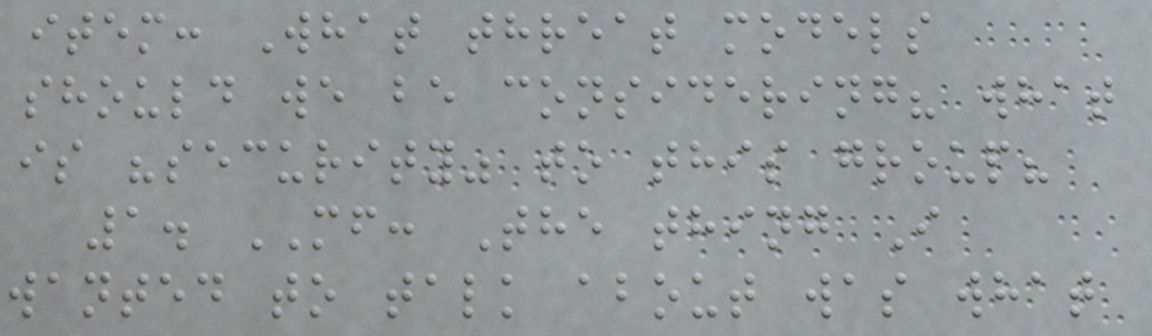item: What threat models
should we be considering? what
is "security" to this group?
1. MF: The thing I
wanted to talk about was what
